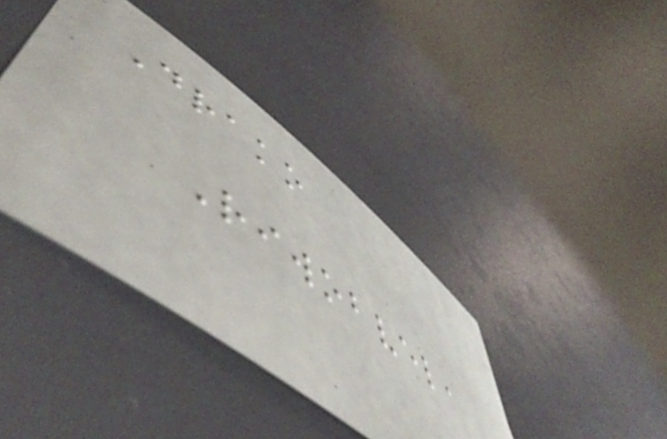Drako
Riwobvel,
